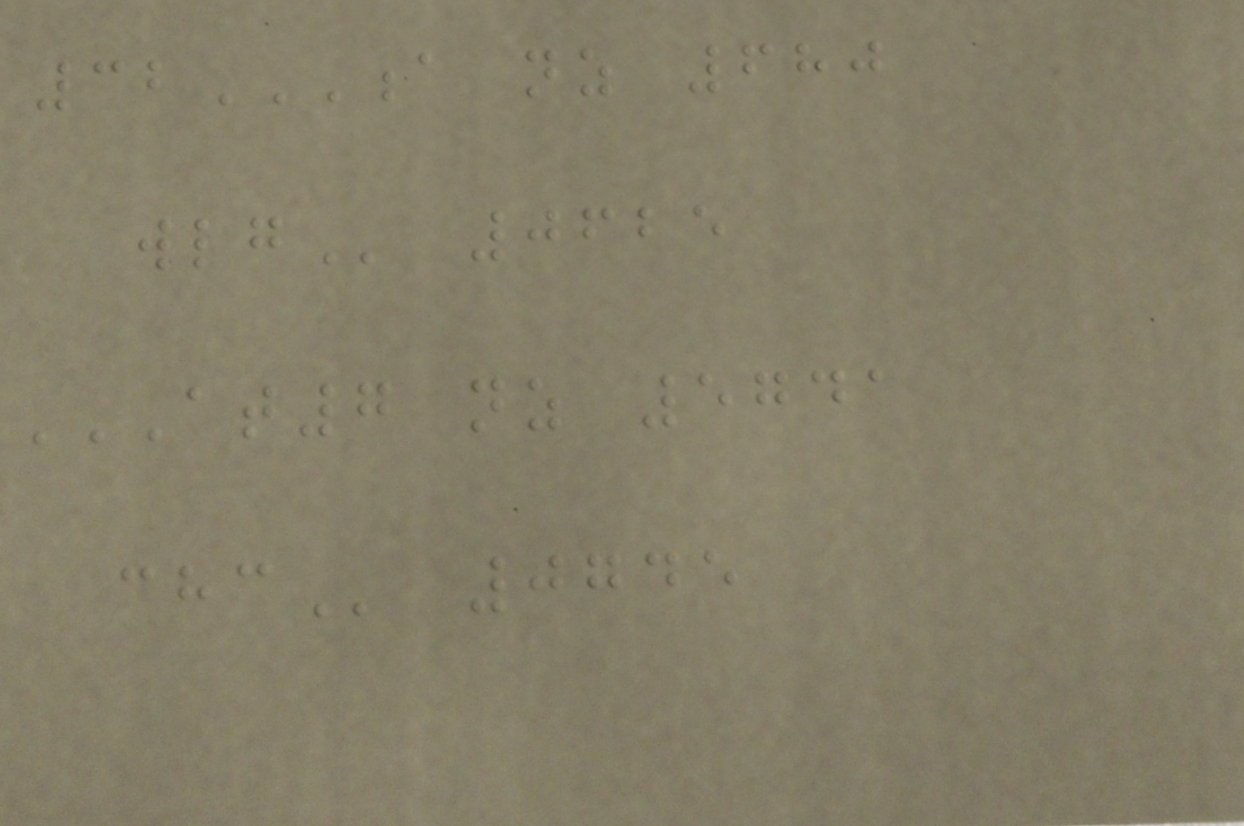32A NZ 680
WLG 0625
AT7 NZ 5741
CHC 0745
